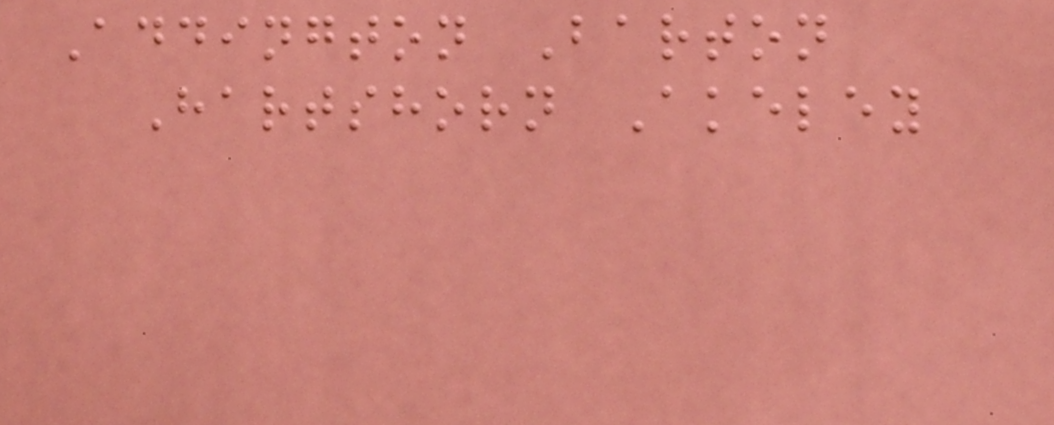Addington Barton
Hartshorn Akeley
